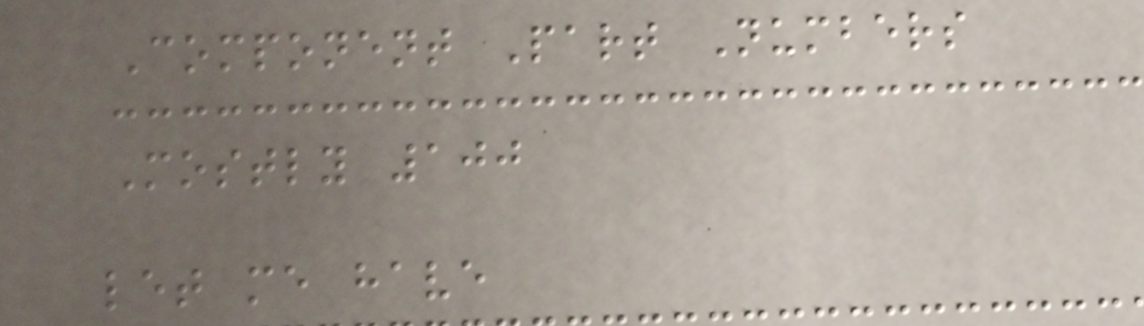Component Part Numbers
Mostly 100
let me have
